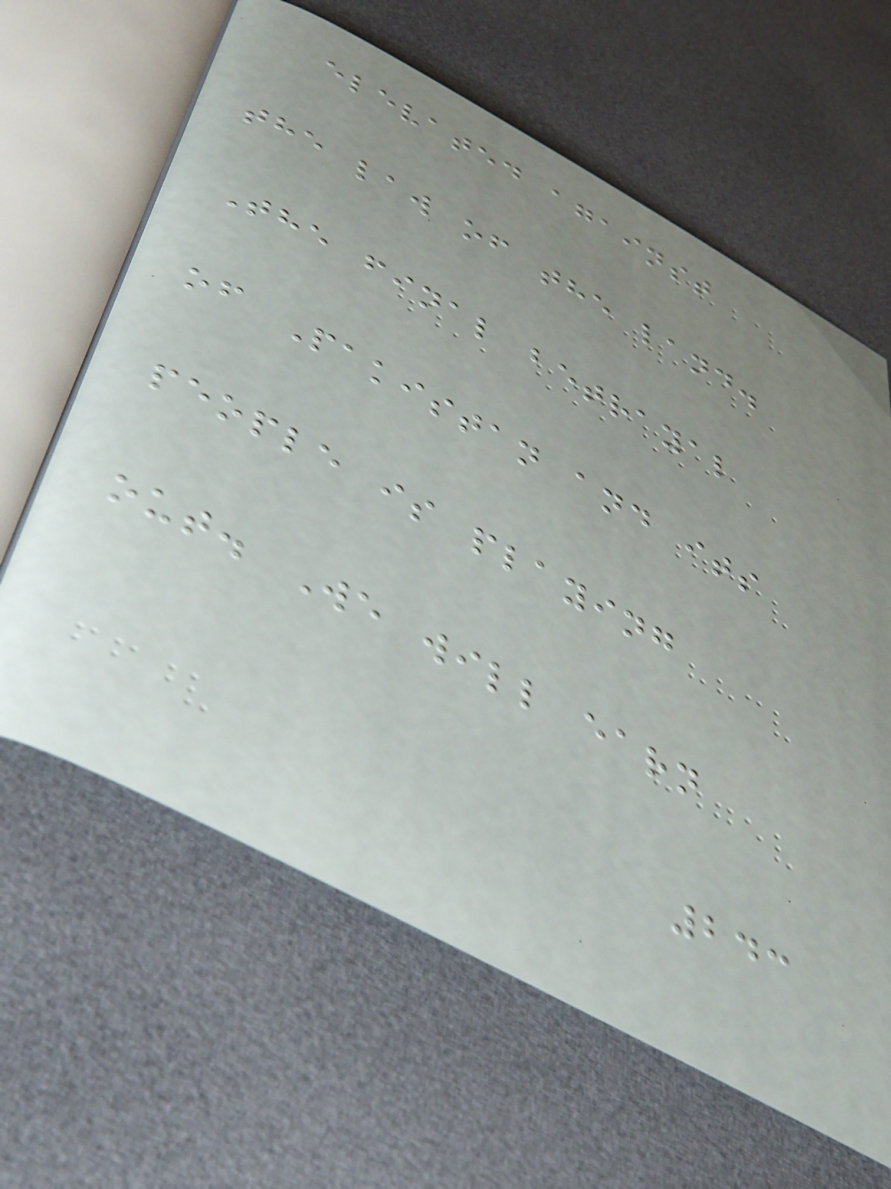elevated against
the law of the land.
The final betrayal
of Pakistan and its
people is playing
out. We will earn
243
